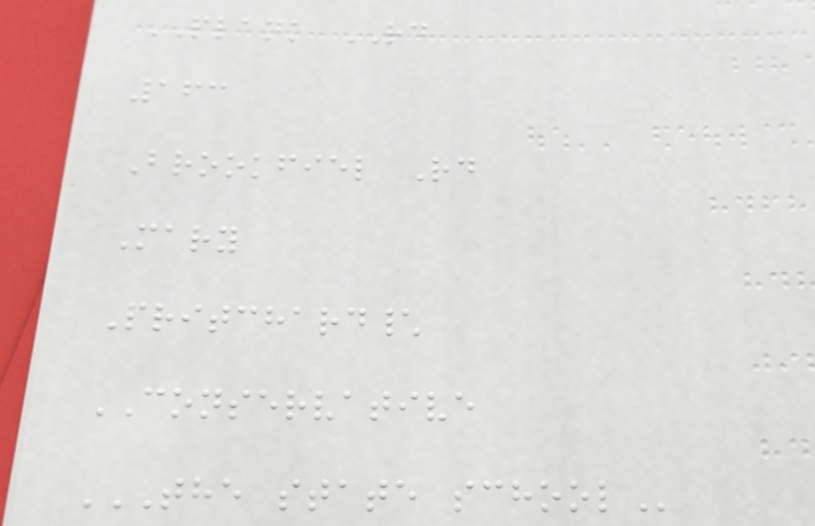PLANK RD
163
Brookfiel Rd
Mary
Pritchard\
CONSERVATIVE
THE STATE SCHOOL
